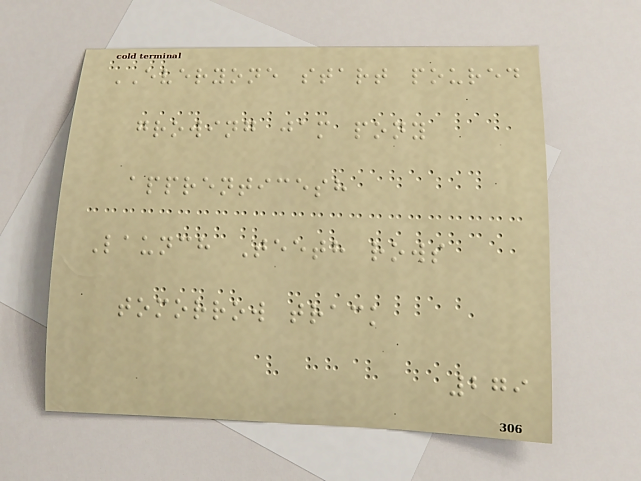EVERYONE start poured
growing jam pony
apprenticesh
Launch Teeth rows
tomorrow track
279
